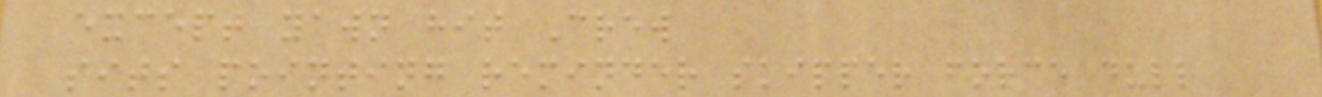except yawn hit Crew
sits pointing reminder skipper force dull
